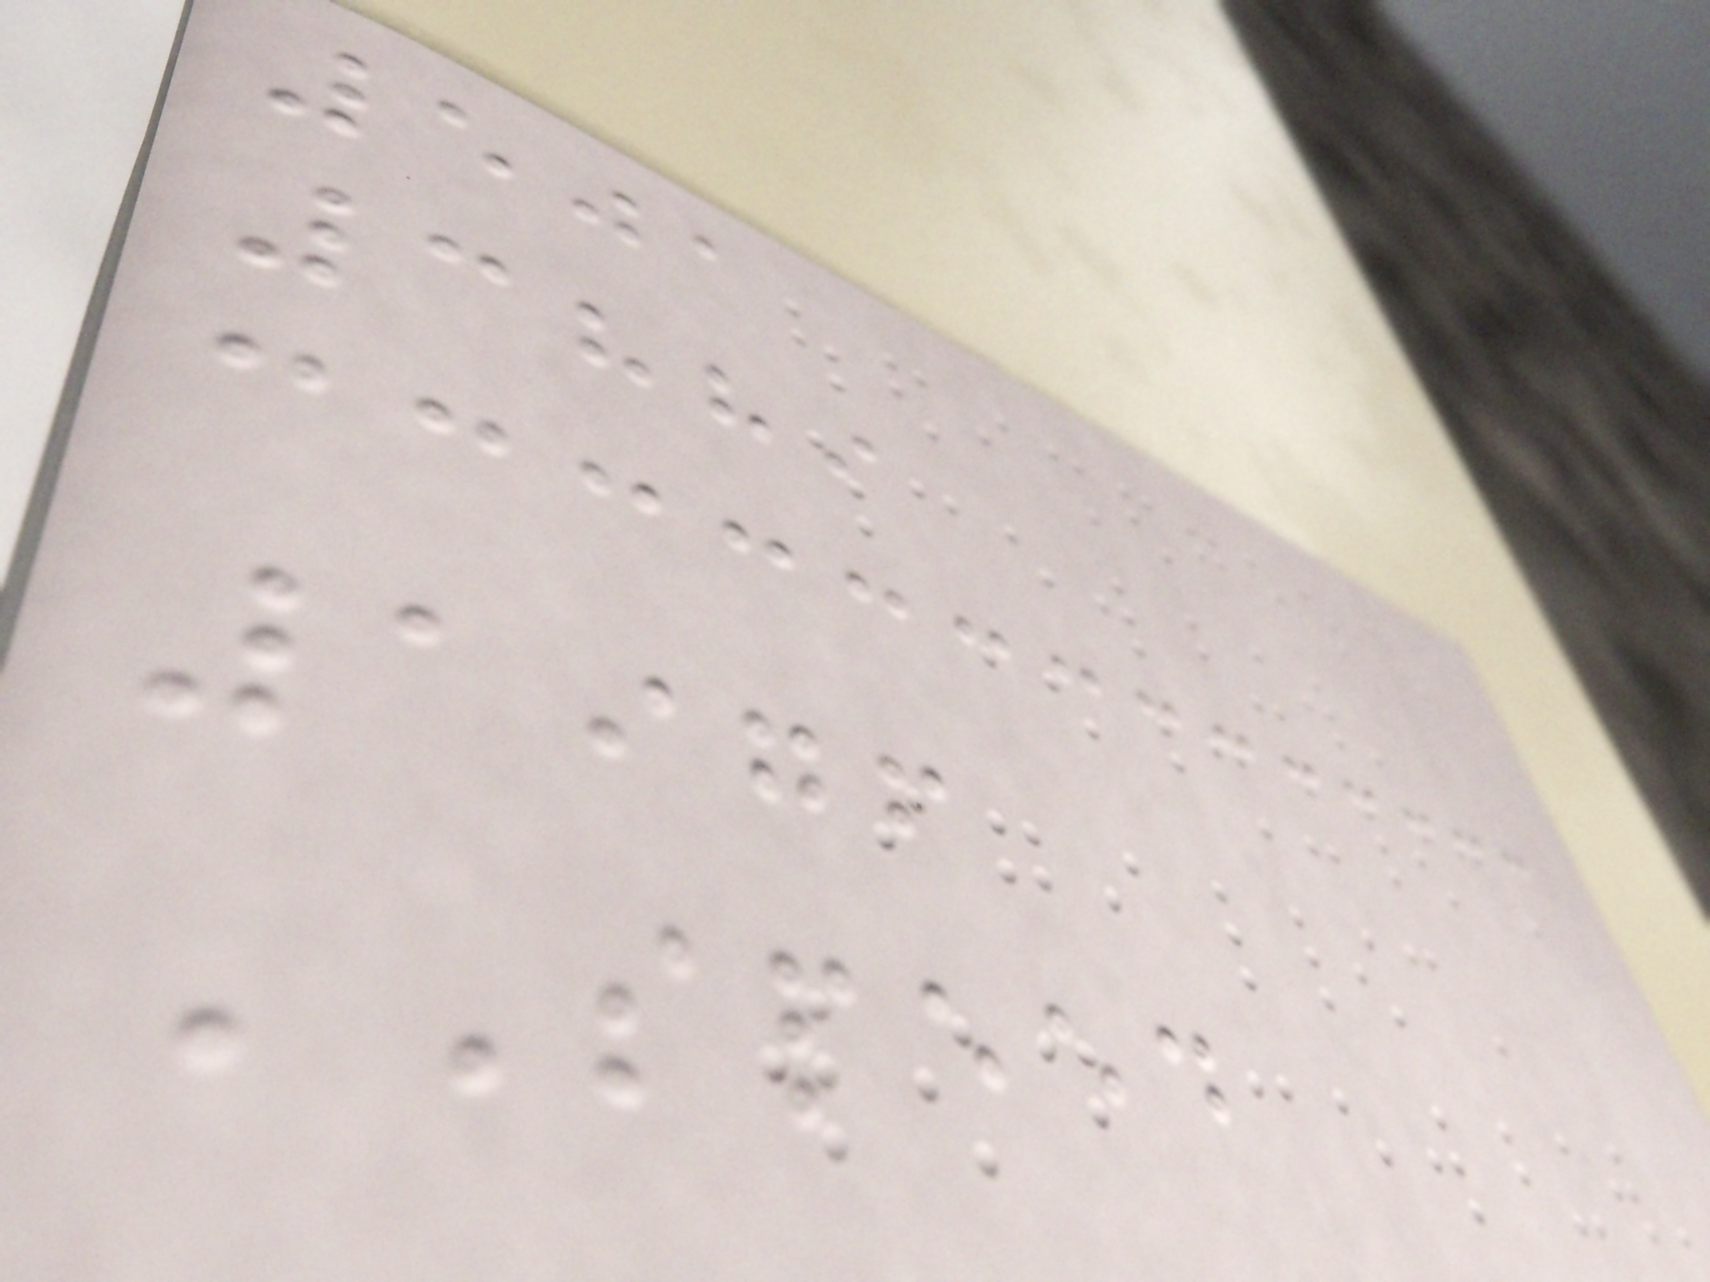501
3889
1976
SPEED
